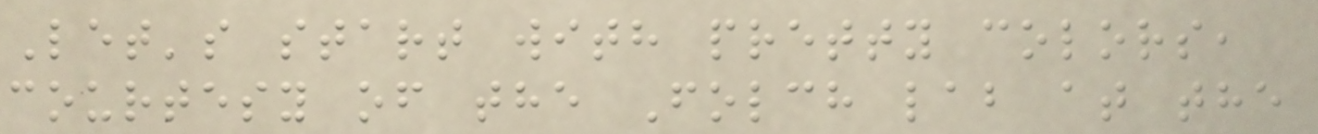Let's start with pretty colors,
courtesy of the Folch lab at the
